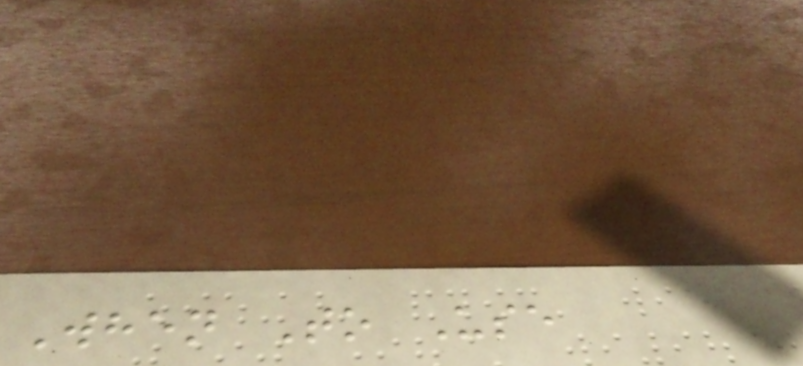When To Use
